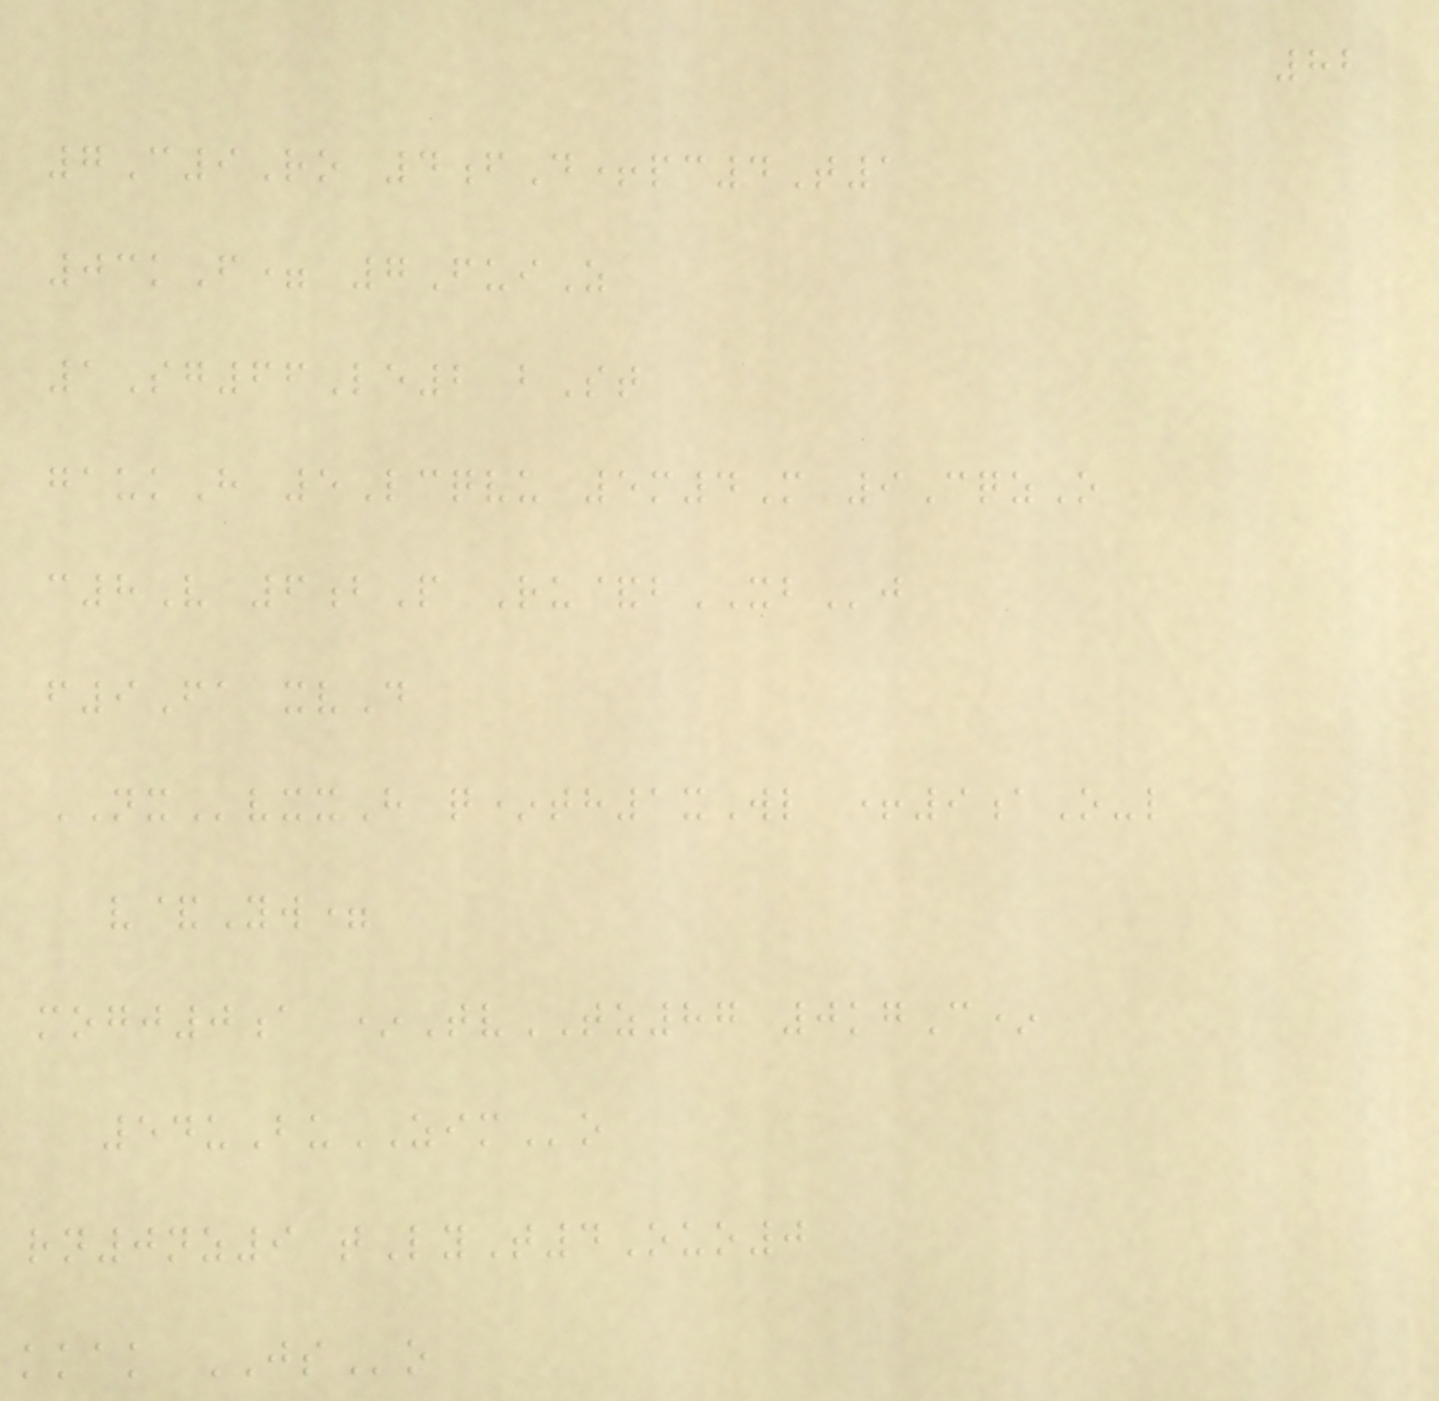82
7C9Ro 4fD+pc4T1
03kF= 7FuiZ
1Sg66Le2 bSt
gaukH 5Lcqvu 5m4M 9CqzO
c8V 6bP Ru&bXBj
f9Fa xvD
NXvxxH q*th1xWl +9aO-l
v&Yw=
mogj0a *TvTZ87 0kgC*
54uBuZIMo
rn0nz9 tLyT4Ouo0
kkak JSo
